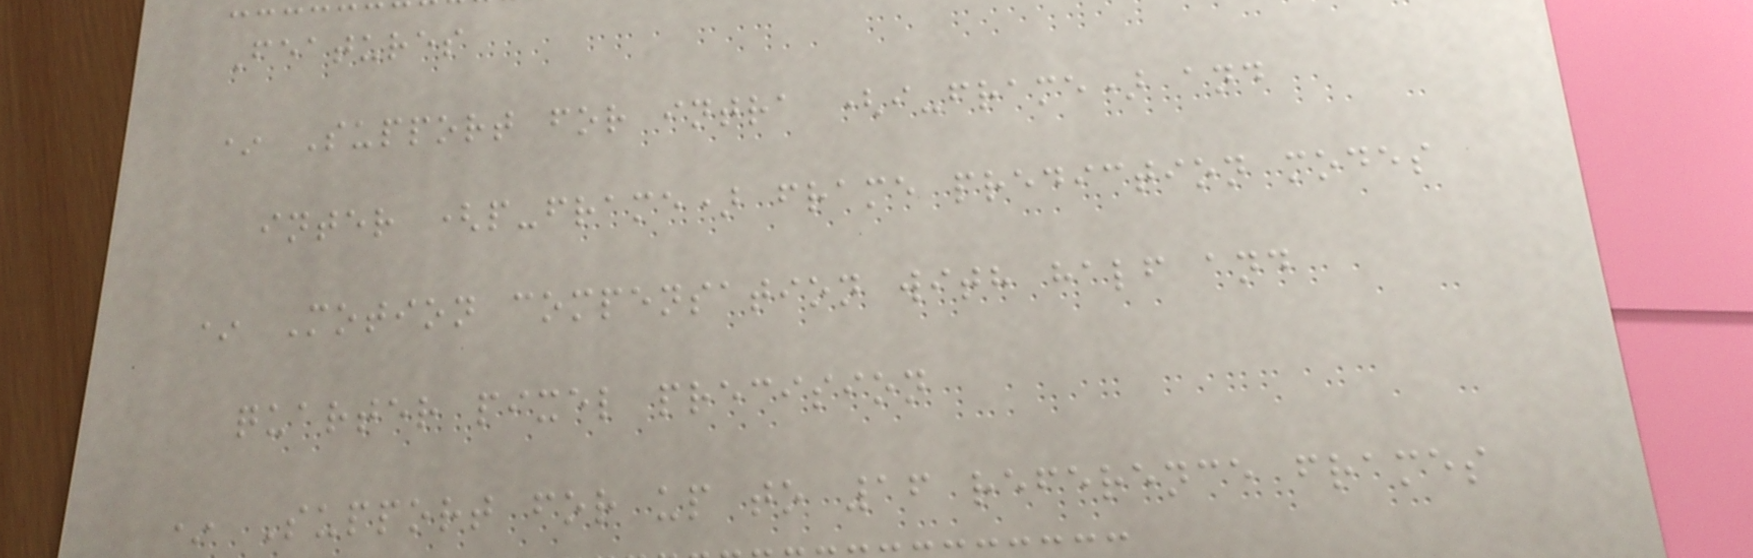Features
* Support for intra (i-frame) and
inter (p-frame) frame prediction modes
* Motion compensation with half and
quarter pixel precision
* Support for up to 16 reference frames
